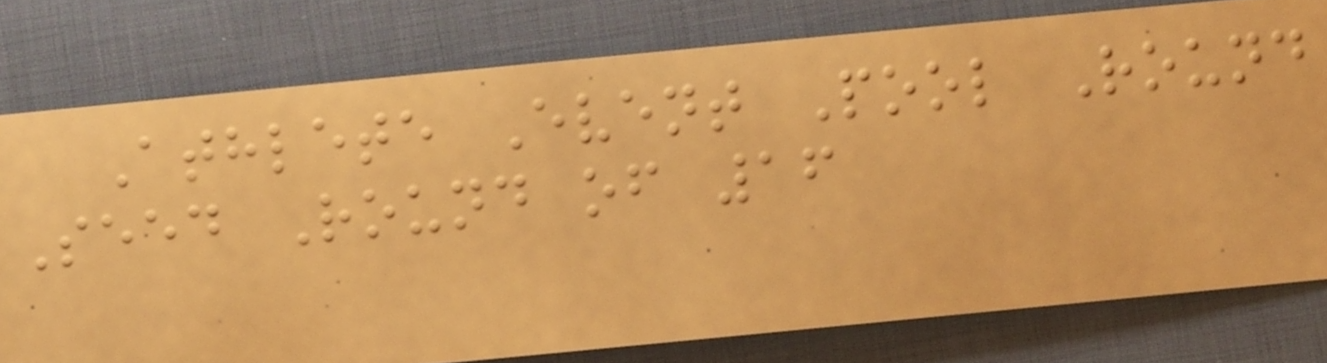Athlete Event Pool Round
Seed Round of 16
